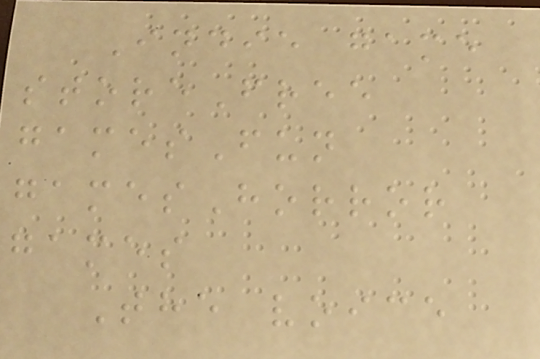Indie game
storeFree
gamesFun
gamesHorror
games
The voice
